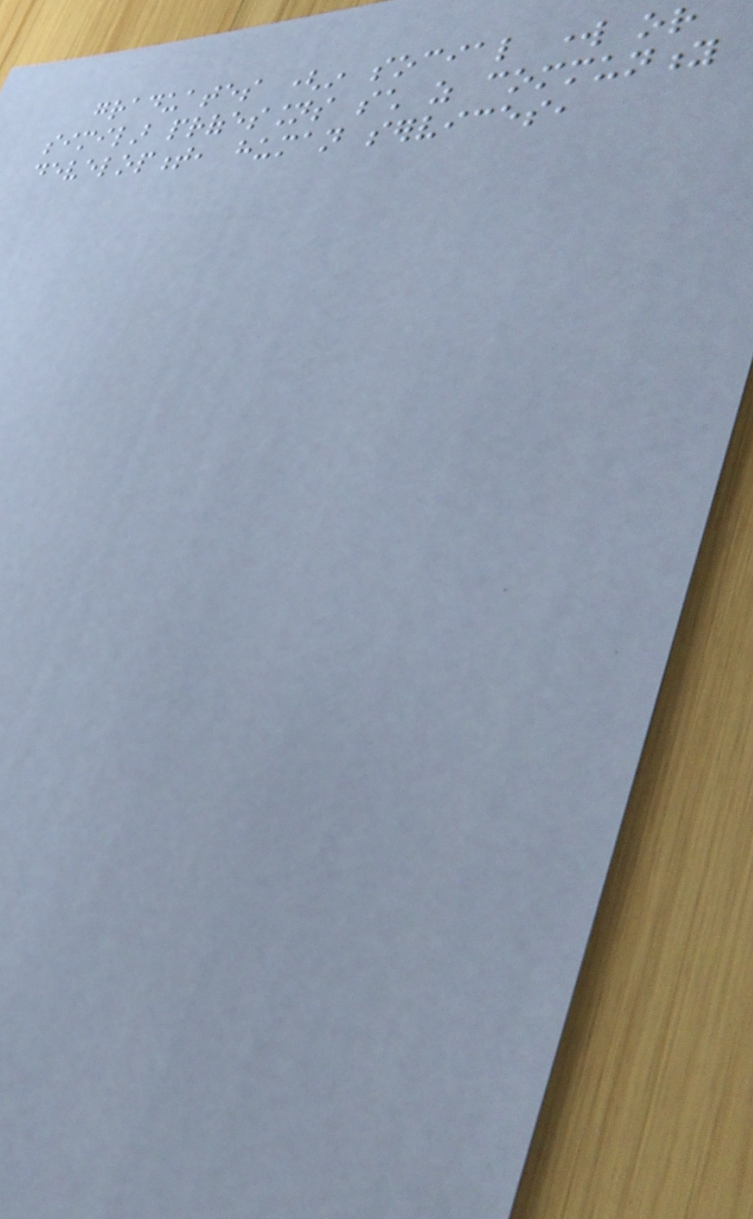graduates (in social work or
similar professions such as community
development, human services,
